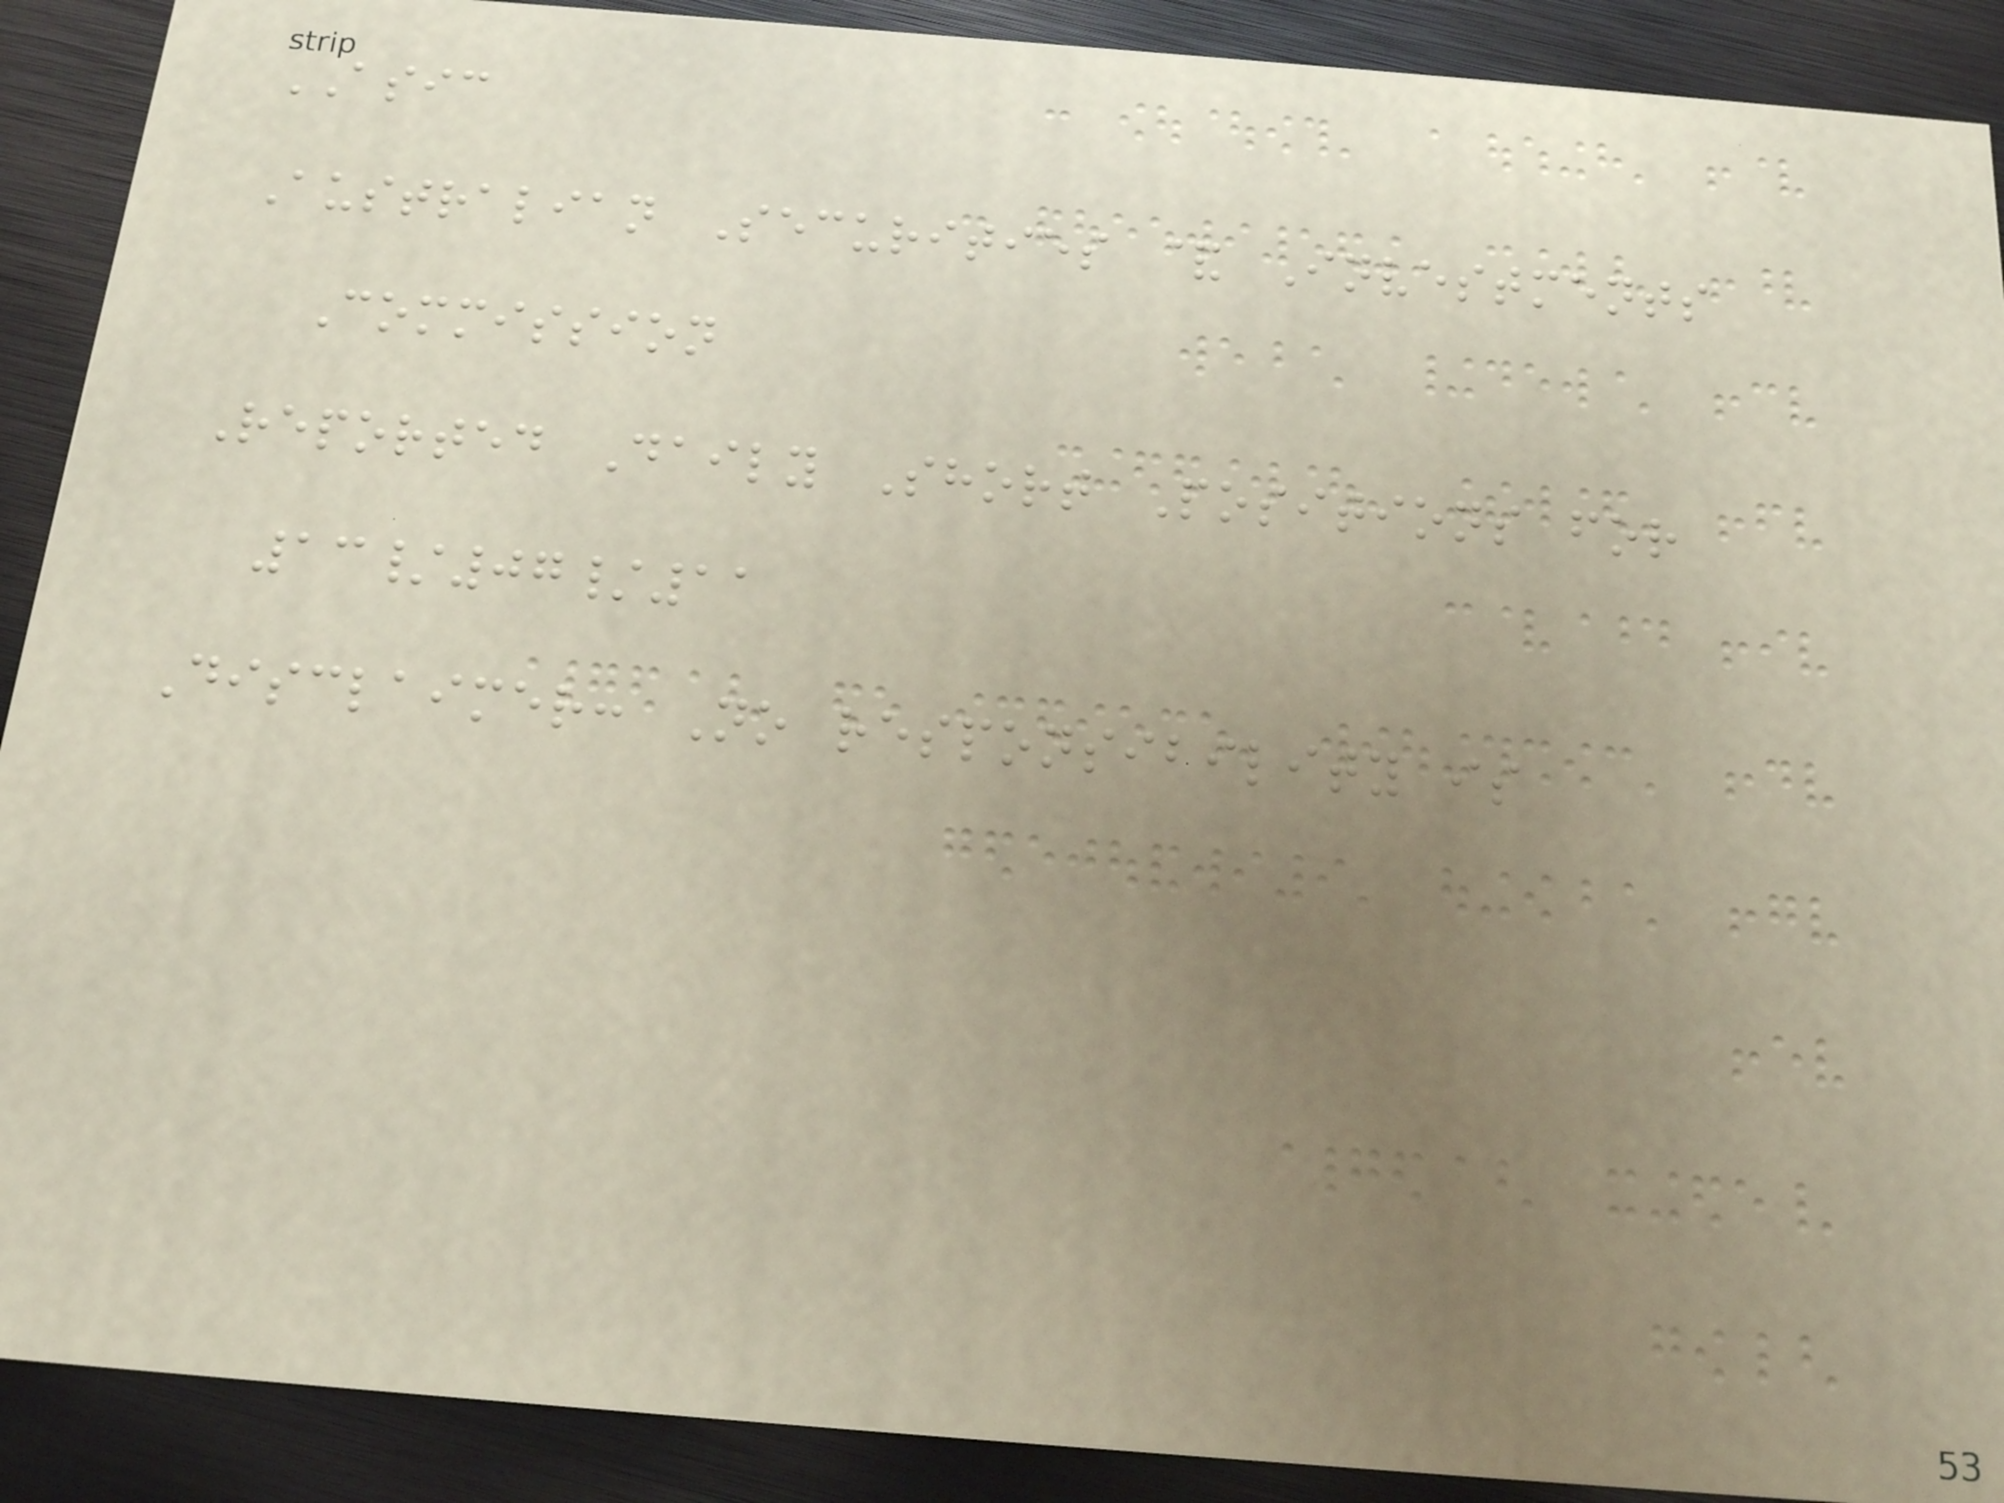ASIC
Australian Securities & Investments
Commission
Reported Daily Short Positions for
13/07/11
Disclaimer: No responsibility is
